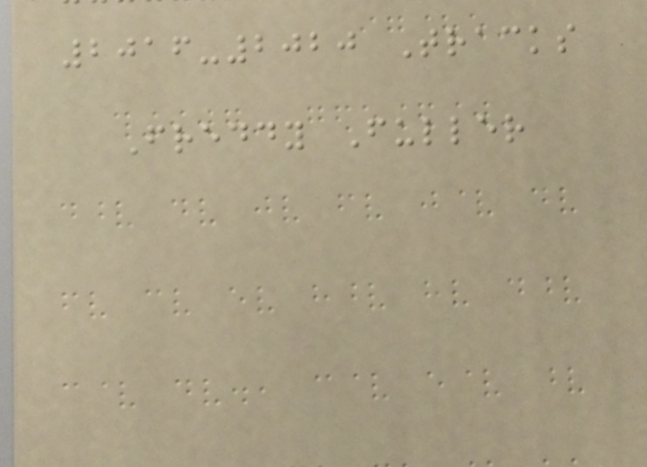2016-2020 Tracks
Freddy Fuller
